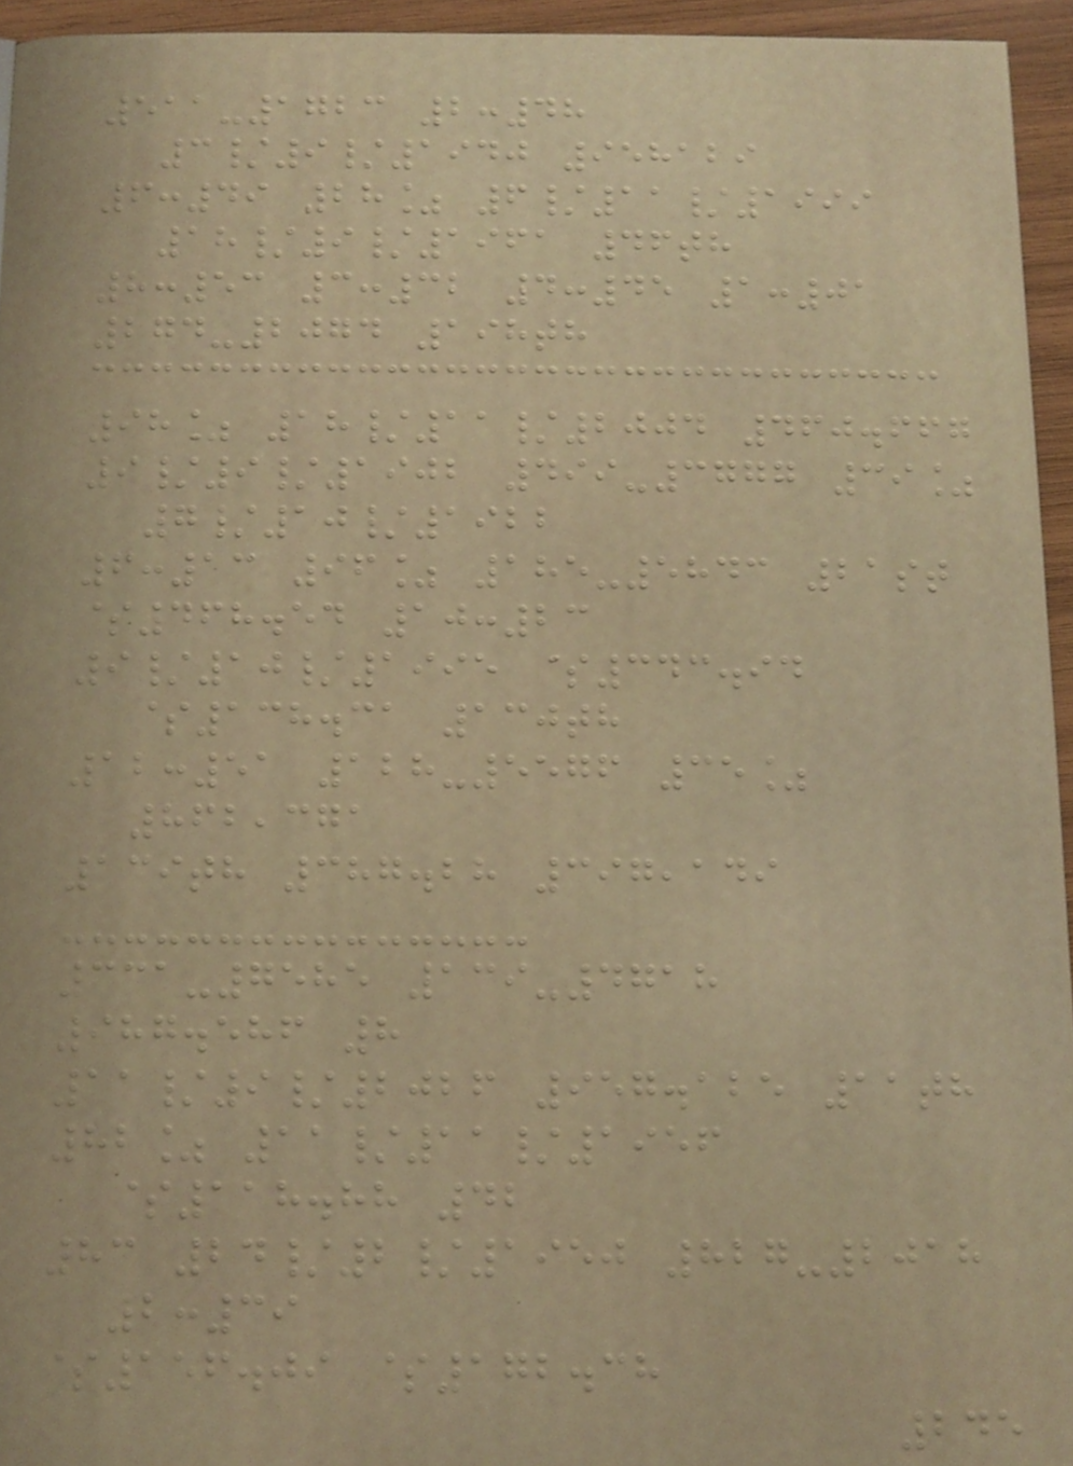511-1723 2:48
3/9/1940 958129
6:49 28% 6/11/1999
18/9/1961 46th
8:53 3:32 4:45 1:01
274-2074 198th
98% 18/11/2004 460.667
9/9/1902 499-3777 39%
7/10/1922
6:13 96% 185-5843 21st
$468.54 10:23
9/10/1995 $343.94
$138.31 130th
12:51 128-5576 35%
862,371
139th 387.28 397,149
331-7585 139-4718
987.586 8
11/9/2026 957.125 11th
82% 11/11/1956
$118.88 42
83 24/2/1950 827-2018
2:39
$156.09 $172.38
245
